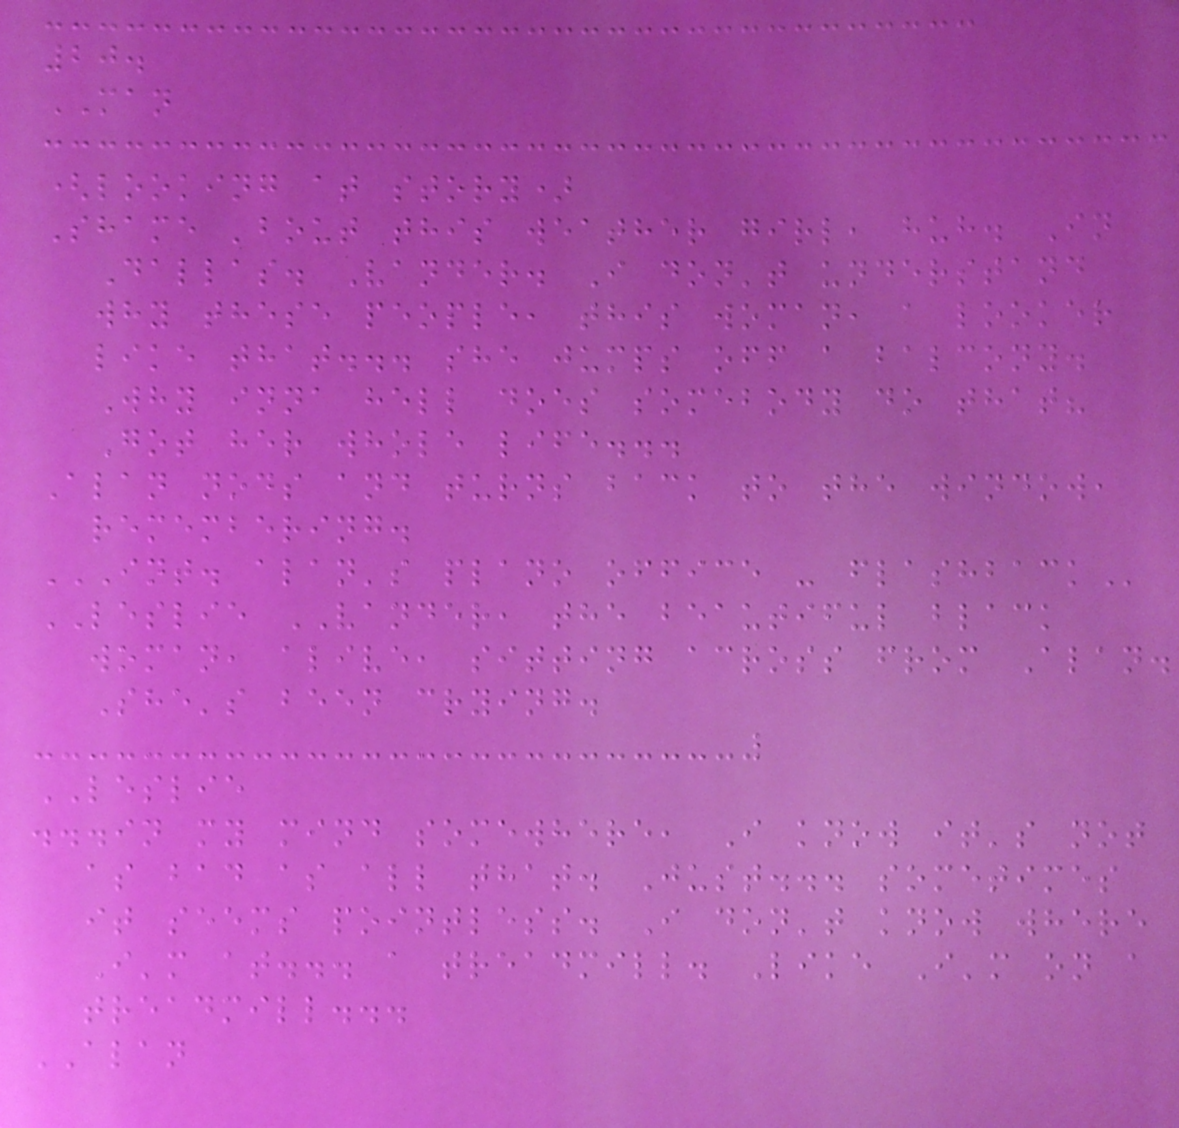20.
MAN
(looking at story)
Shame 'bout this weather girl, huh. In
Dallas. Vander. I don't understand
why these people, this woman, a looker
like that... she jumps off a balcony.
Why inna hell does somebody do that?
Got her whole life...
Alan nods and turns back to the window,
remembering.
INT. ALAN'S PLANO OFFICE - FLASHBACK
LESLIE VANDER, the beautiful black
woman, alive, sitting across from Alan.
She's been crying.
LESLIE
...in my mind somewhere, I know it's not
as bad as all that. Just... sometimes
it seems pointless. I don't know where
I'm at... a treadmill. Like I'm on a
treadmill...
ALAN
